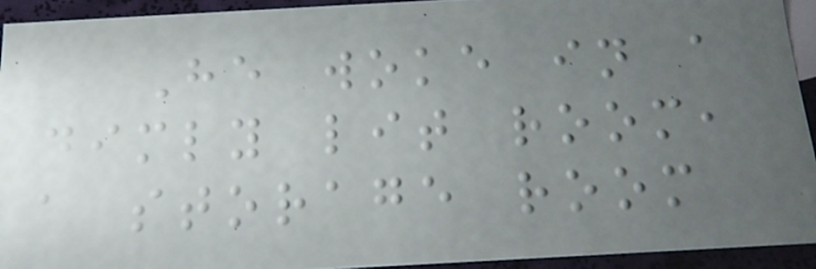He woke in a
dimly lit room,
a storage room
